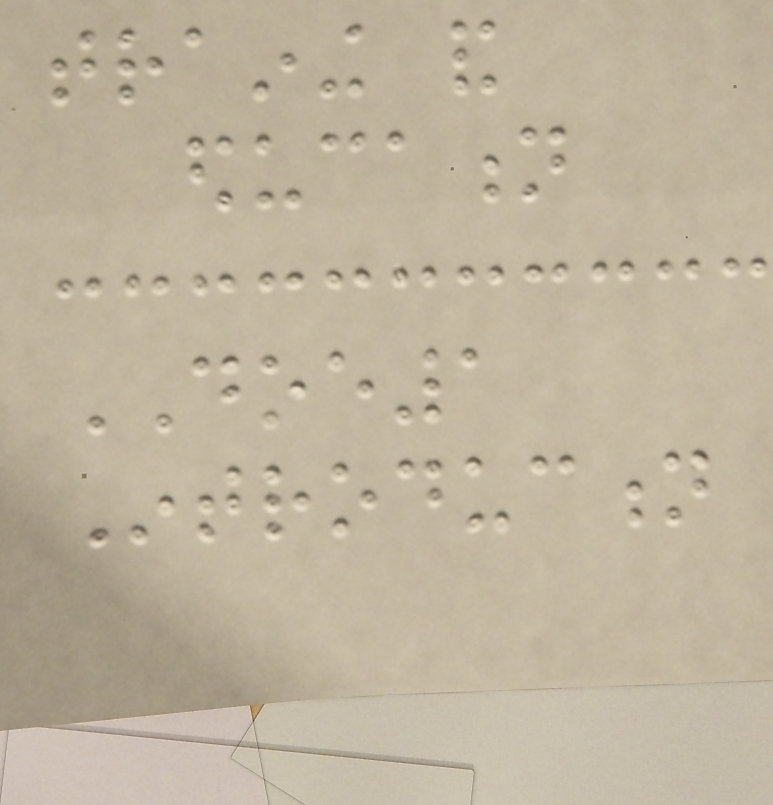training and
education
DOE1
Introduction
